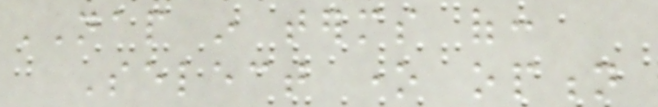NAP in terms of:
Select one option
